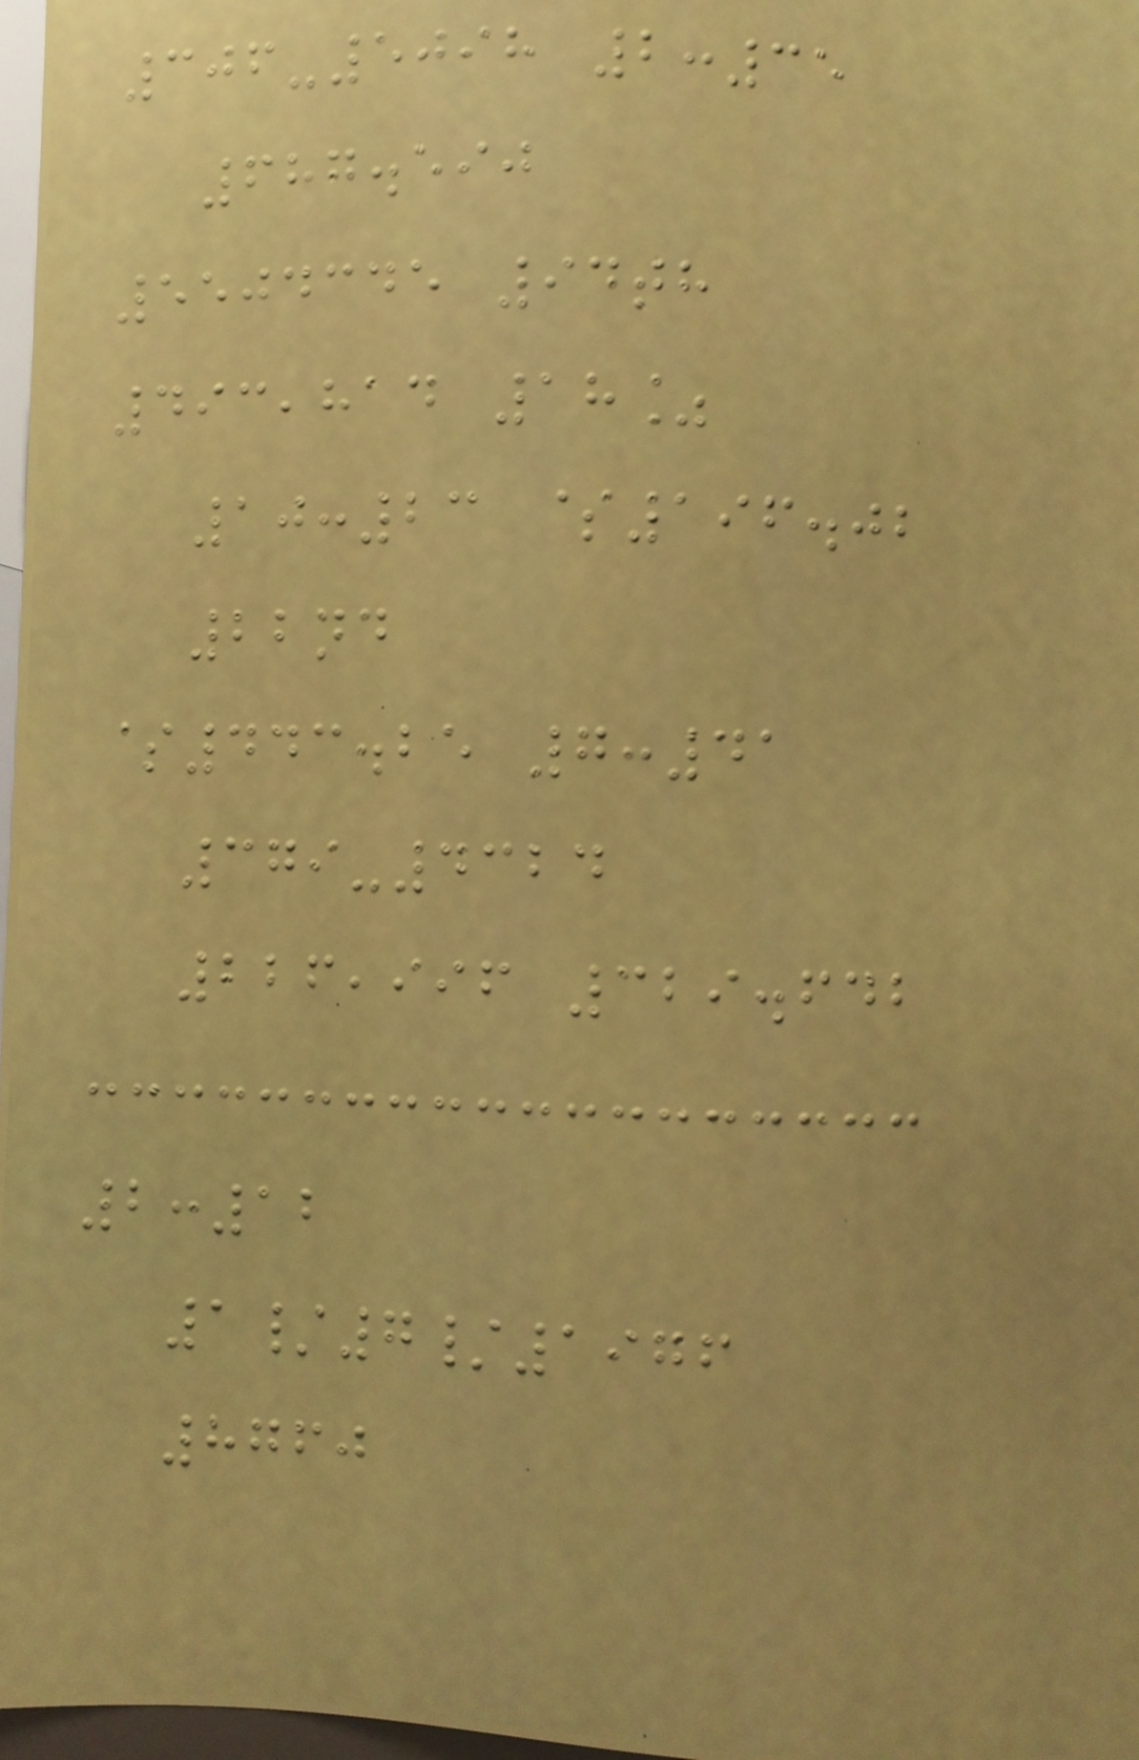306-5098 2:35
687.590
5504345 94th
493,814 18%
10:23 $196.02
22nd
$443.25 7:41
379-4324
226,996 329.642
2:12
1/7/1976
8760
